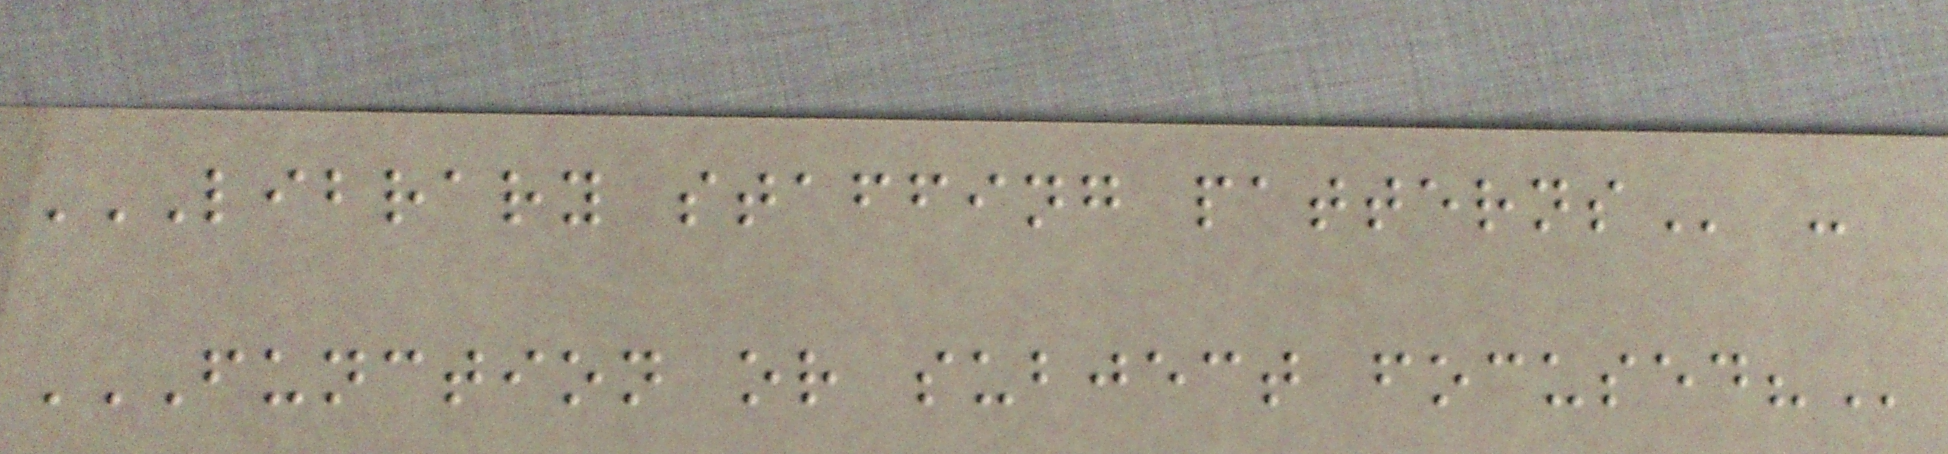LIBRARY STAFFING PATTERNS -
FUNCTION OR SUBJECT FOCUSED?
